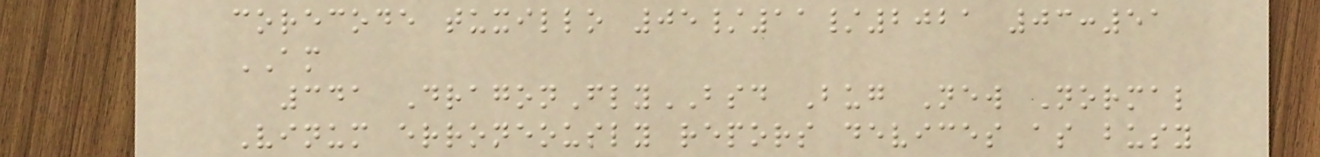corecode tuxillo 05/11/2021 03:51
AM
341 DragonFlyBSD Bug New Normal
Vinum erroneously repors devices as busy
